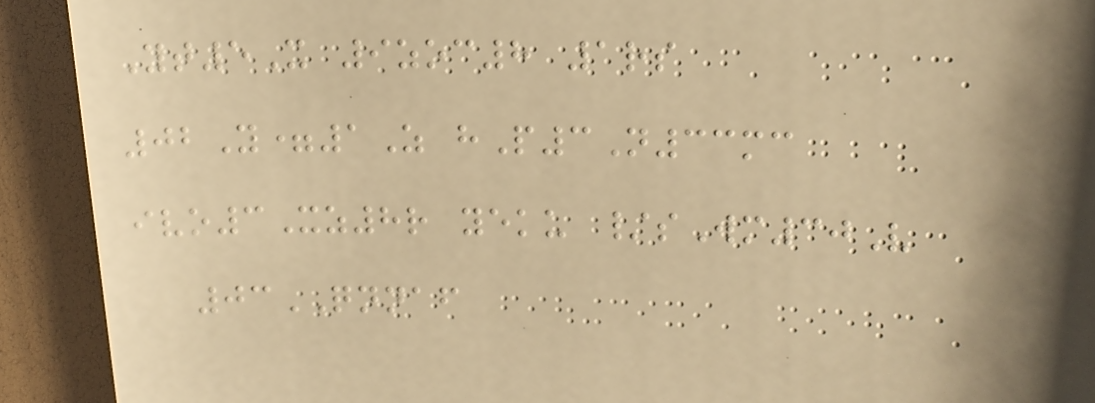Yt5X 9zoc8 1rs
02Y=1Z hP3N33mc
ivo3Xz8r yeku /sWm30V
03QNNAF
